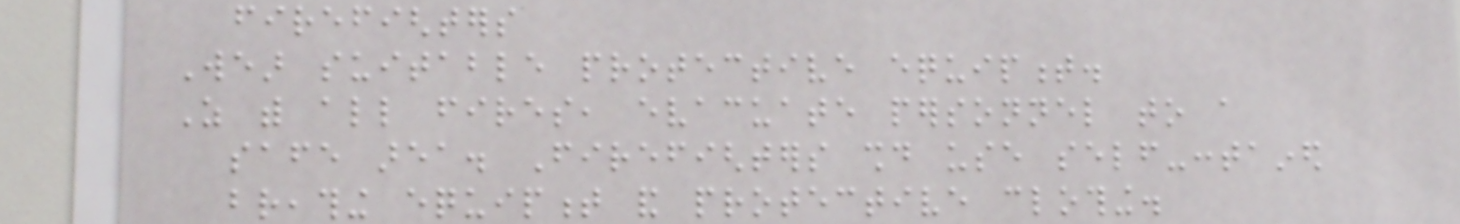firefighters
Wear suitable protective equipment.
As with all fires, evacuate personnel to a
safe area. Firefighters should use self-contained
breathing equipment and protective clothing.
